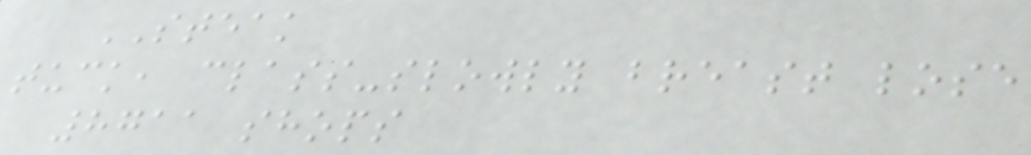STEAK
tuck, class-slowly breast lose
8711 shops
